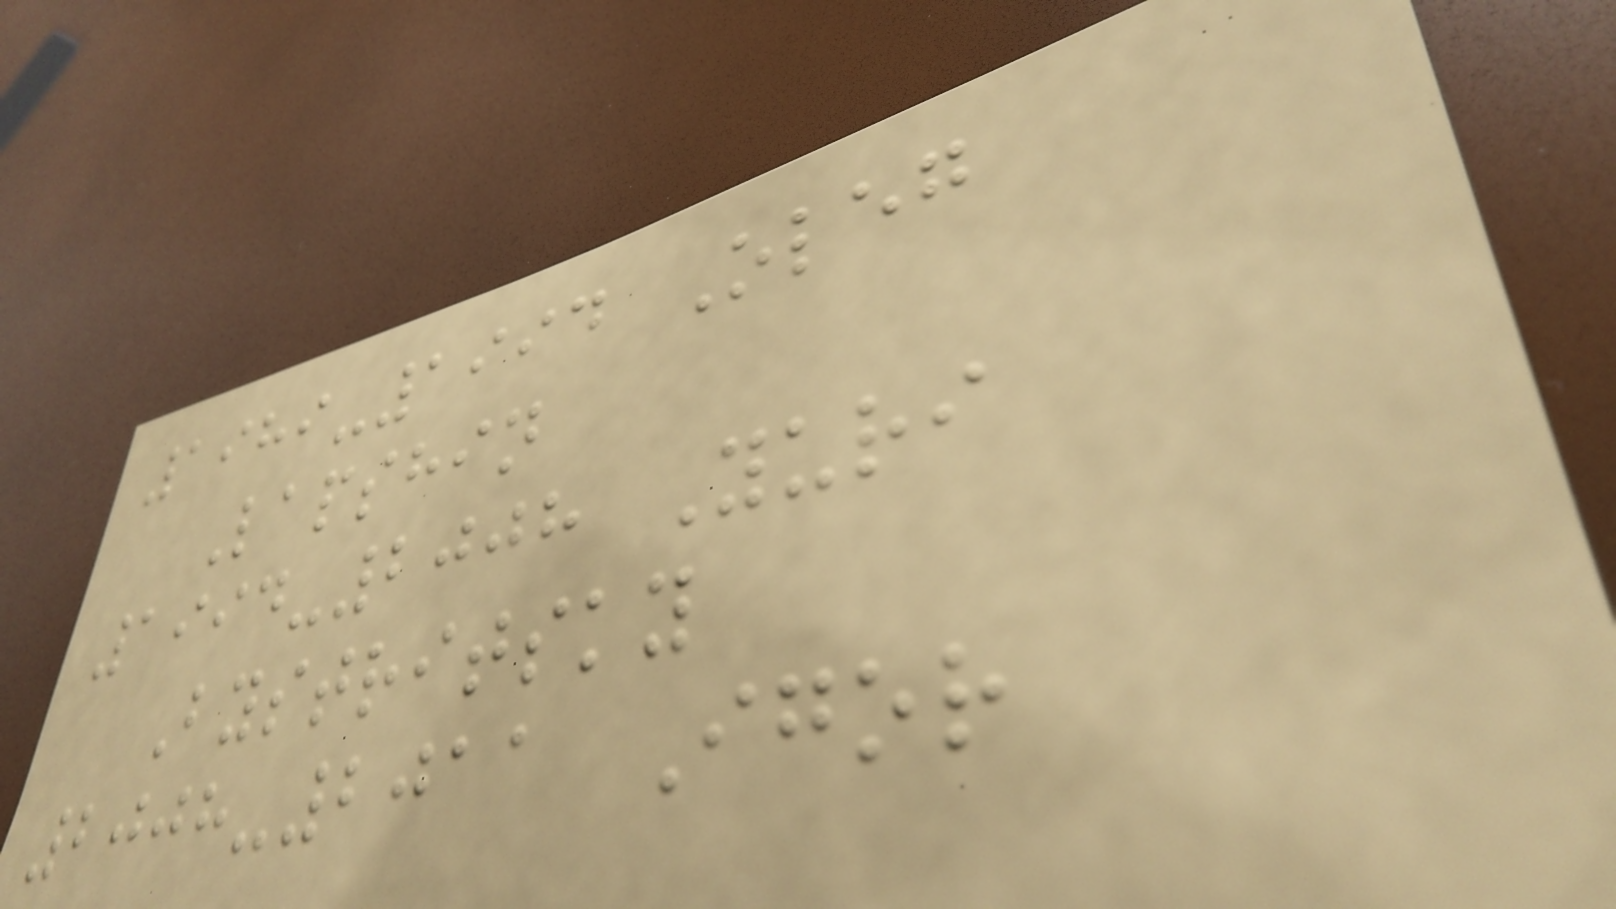1989-1994 Oleg
Lapshin
1994-2008 Yuri
Bystritsky
2008-2011 Igor
